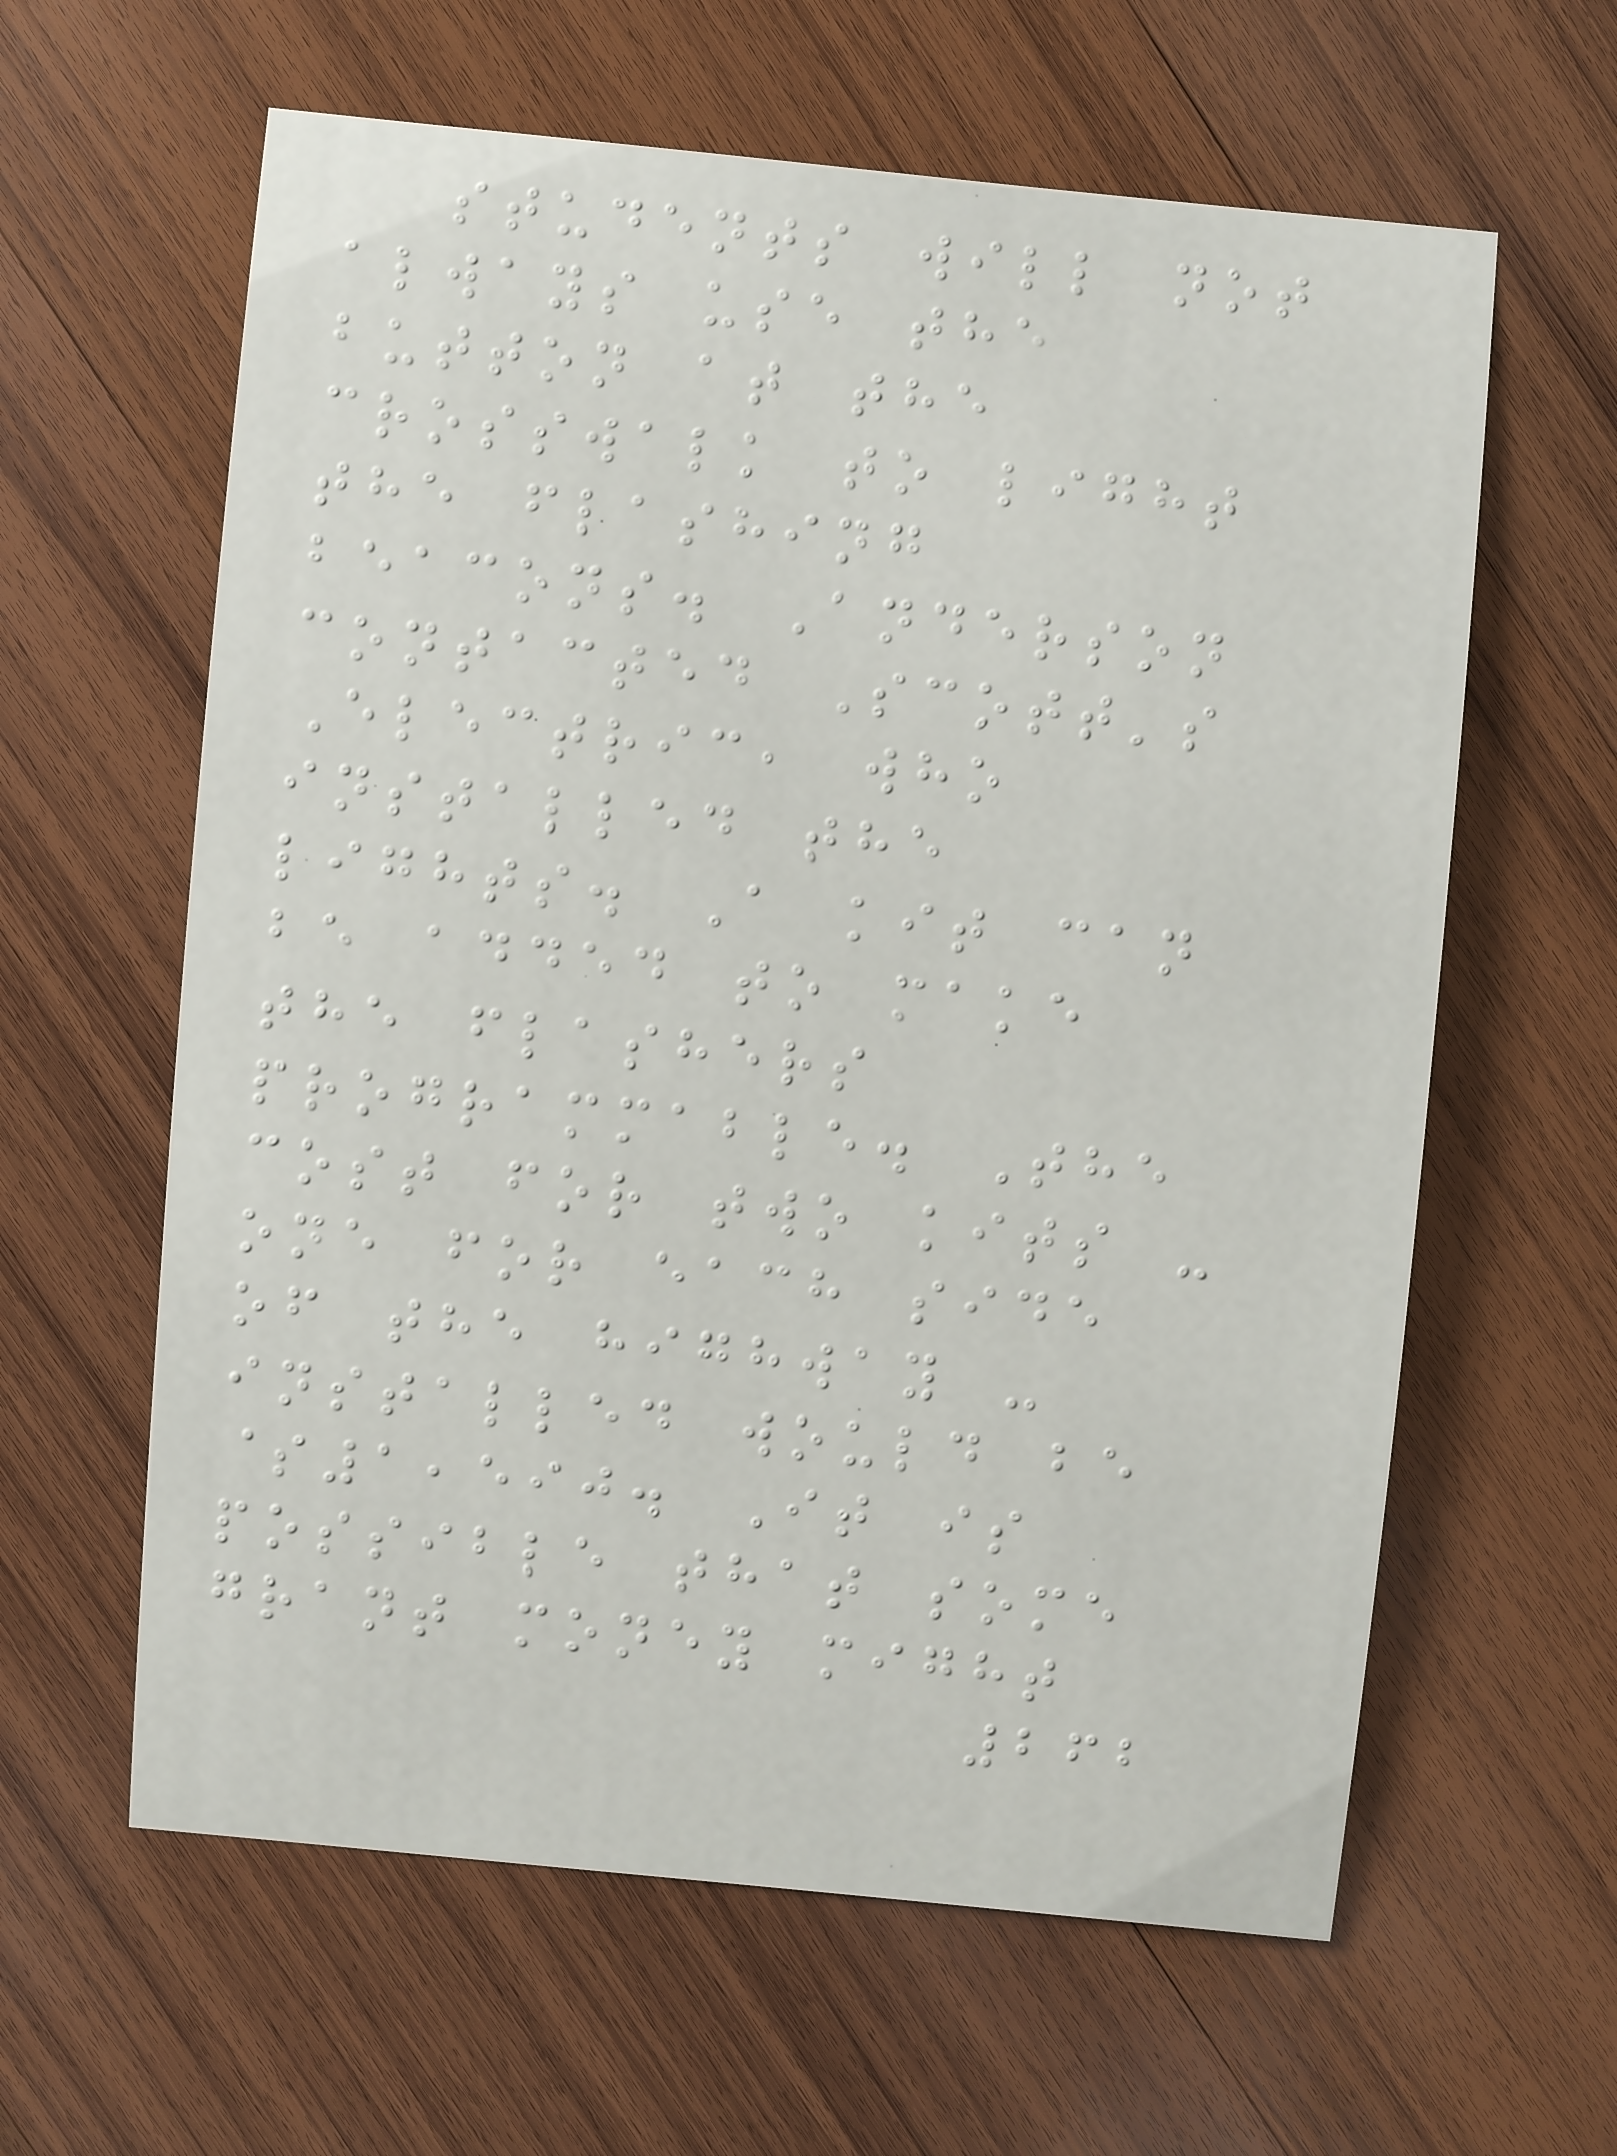students will not
always use the
button at the
crosswalk to light
the flashing
beacons. Anderson
contacted Scott's
Electric, who
installed the
lights. A kit can
be added to make
the flashers
programmable. The
cost for two kits -
one for each side
of the highway -
installed would be
$1,590. It is
possible that some
grant money might
262
